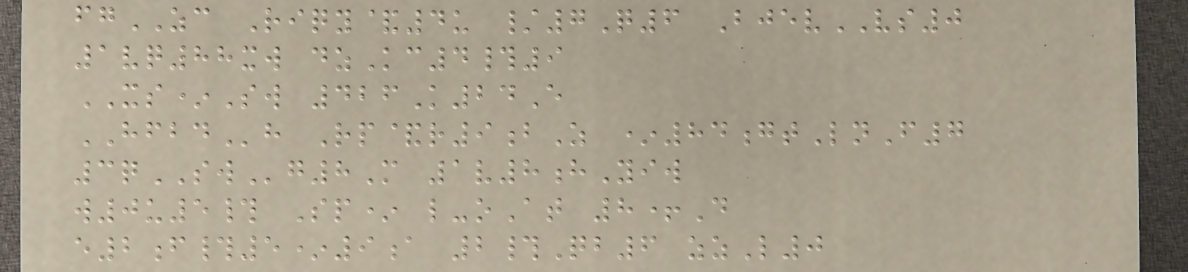fgZC Riqy&4u /7Q6 BjevVS0
1vq88xw dzKc4#9
XS*Sw 426K24E
HFBDh Rp&r9bZ *84gtLnF7
3qSWg8M 1v8hYiw
w0u5# Sp* l-oAt 8+D
e2f#5*9a 2#Qb6 zzL0
